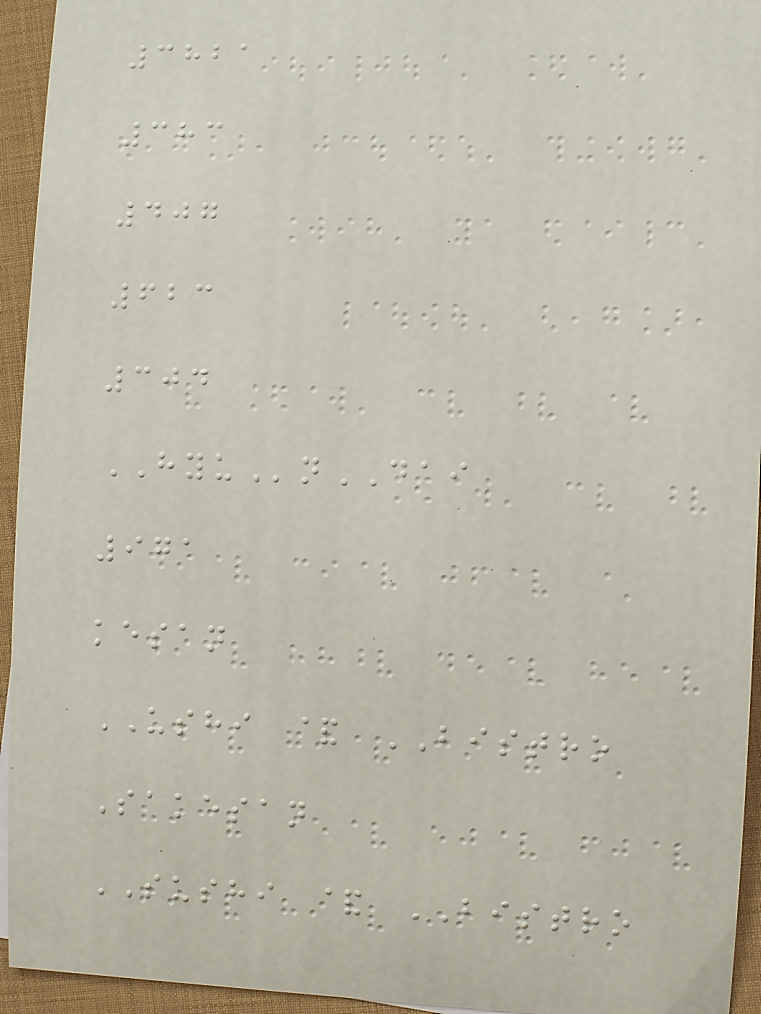3821
383
407
623
304
HYUnDAI
971
kesan
USHI & BISTRO
Sakesan
SUSHI & BISTRO
